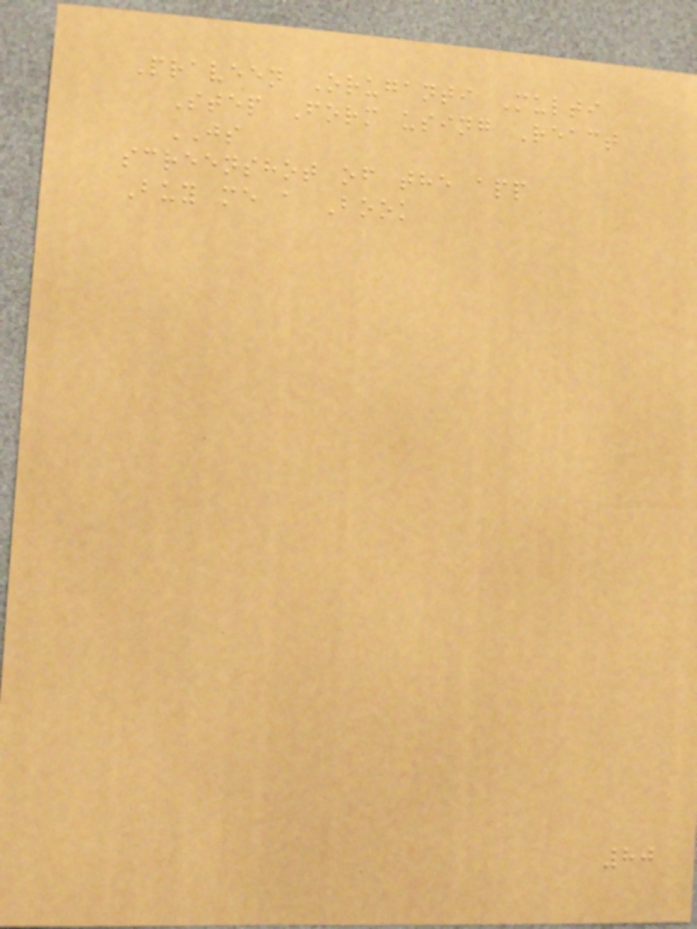Praveen Oruganti Multi
Step Form using React
JS
screenshot of the app
Buy me a Book
80
